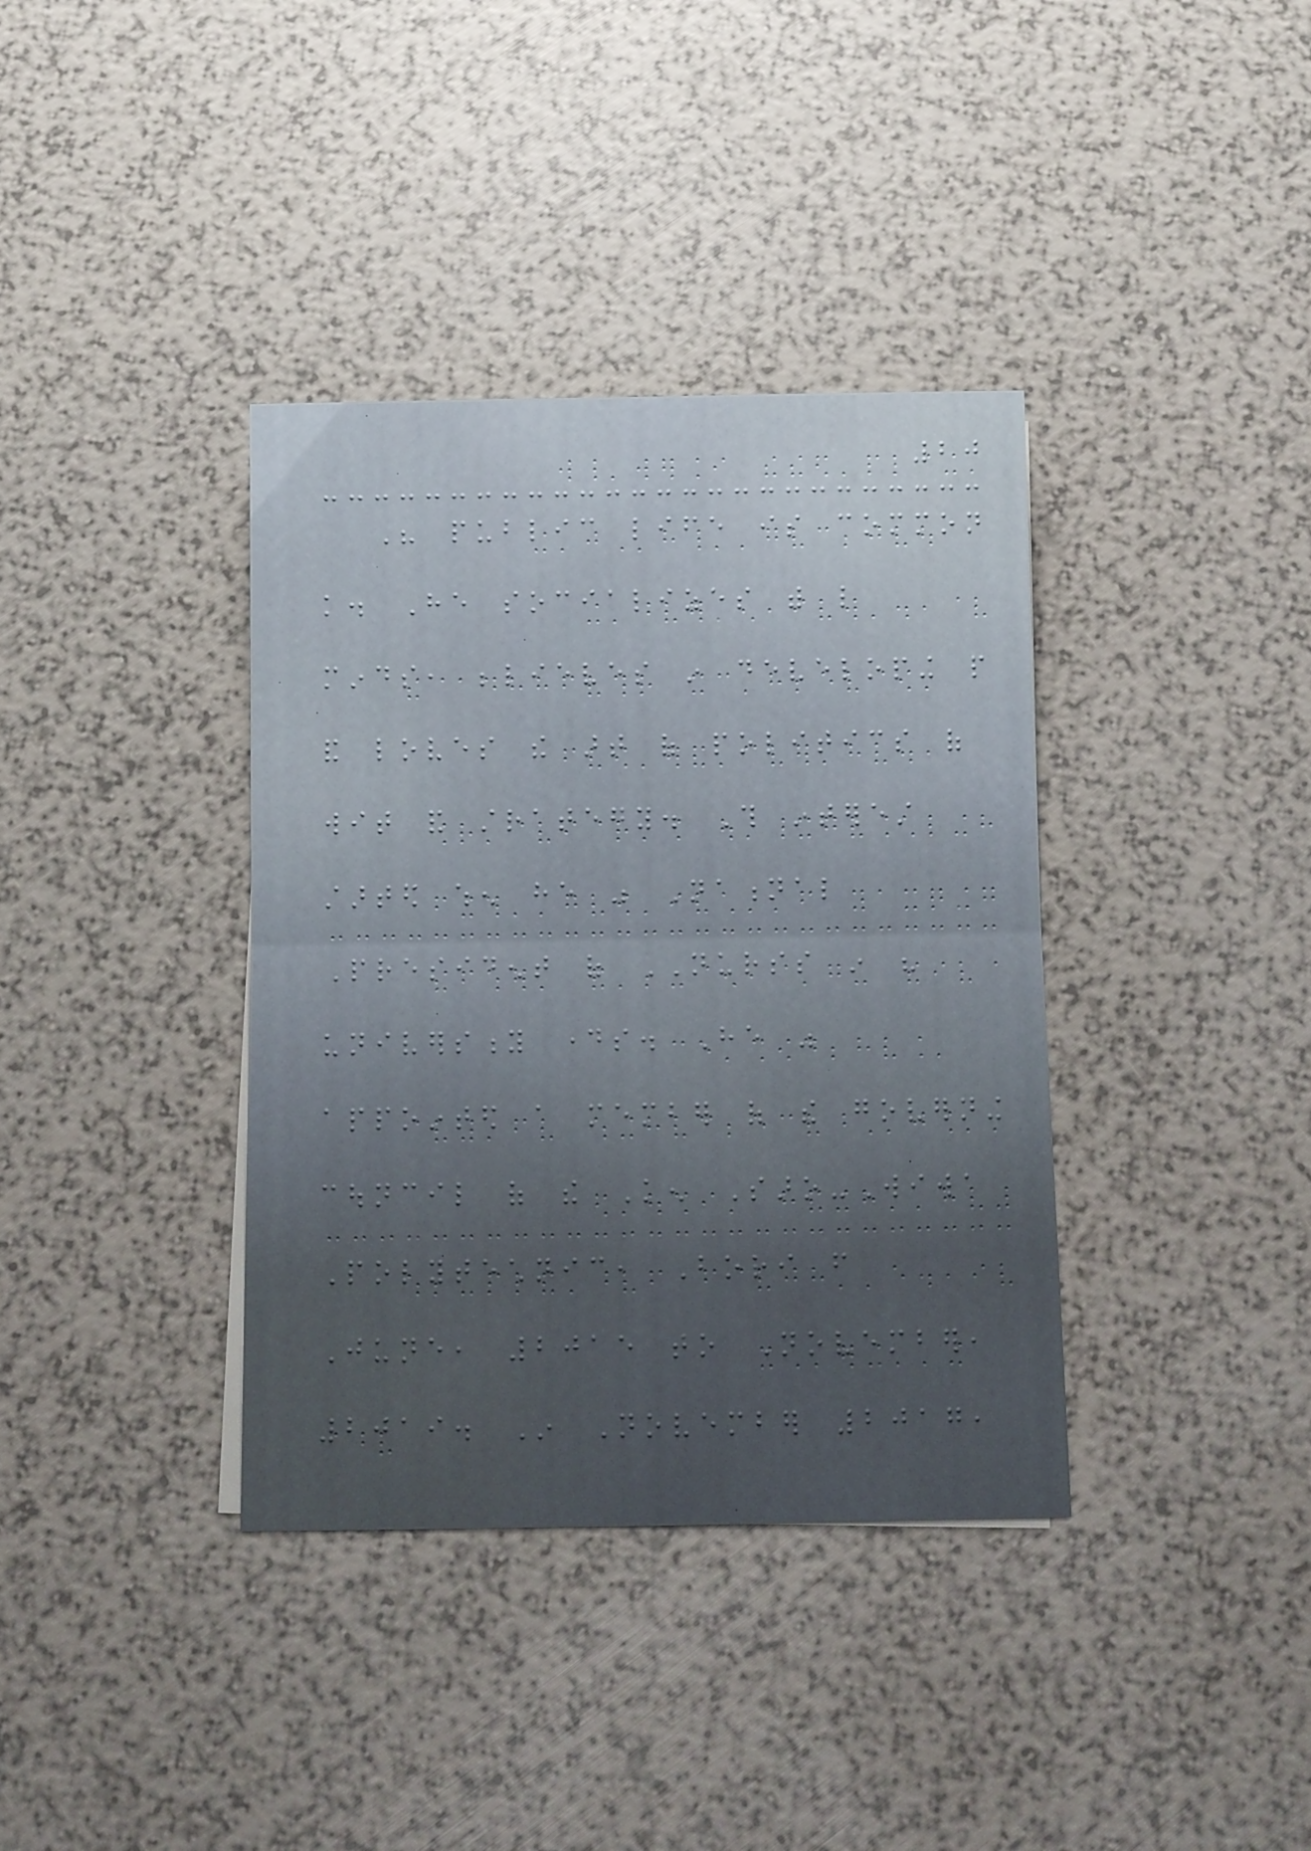20
His public life is common
knowledge. He socializes with like
minds, believes in developing people
and loves the art of politics of
wit and strategy. This interest
started when he was National
President of NURSS in his
university days. He was
appointed a member of the governing
council of the Ken Saro-Wiwa
Polytechnic, Bori from
June, 2015 to November,
2019. In November 2017,
